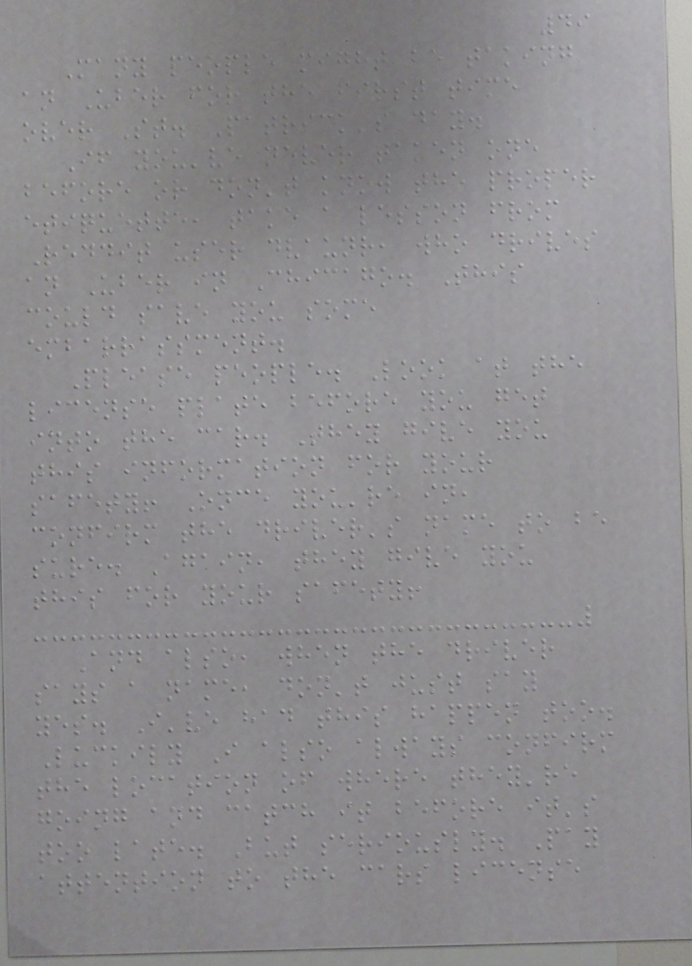49
Many people might be taking
an Uber for the first time
over St. Patrick's day.
If you've never taken one
before or don't know the proper
etiquette, take a lesson from
Reddit user dvaunr, who drives
an Uber in Chicago. This
could save you some
embarrassment.
Please people. Look at the
license plate before you get
into the car. They give you
this information for your
safety! Once you're in,
confirm the driver's name to be
sure. Again, they give you
this for your safety!
And also, when the driver
says a name, don't just say
yes. I've had this happen too.
Luckily I also always confirm
the location of where they're
going and catch it before it's
too late. But seriously. Pay
attention to the cars license
